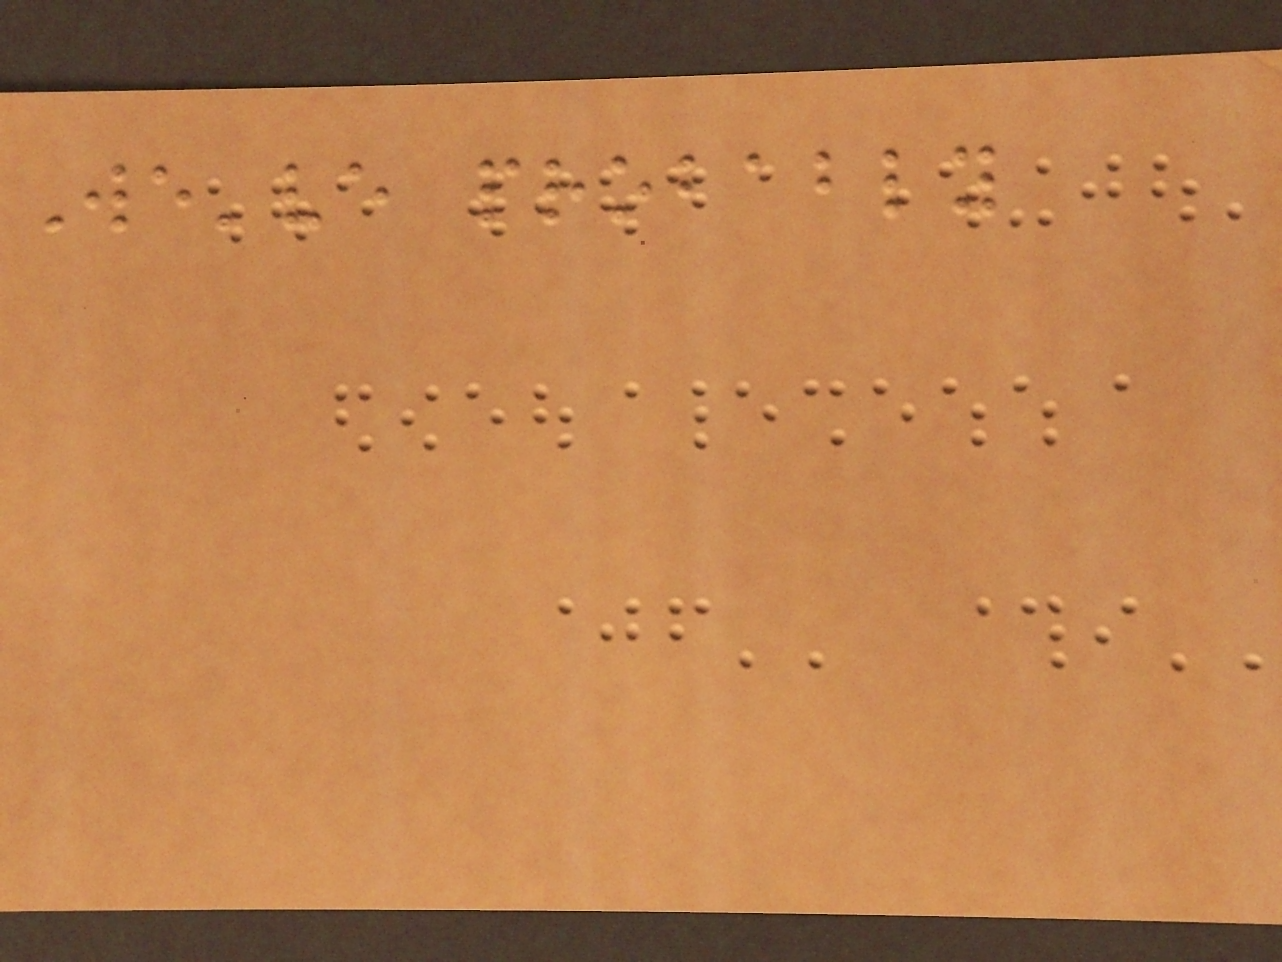We've probably
